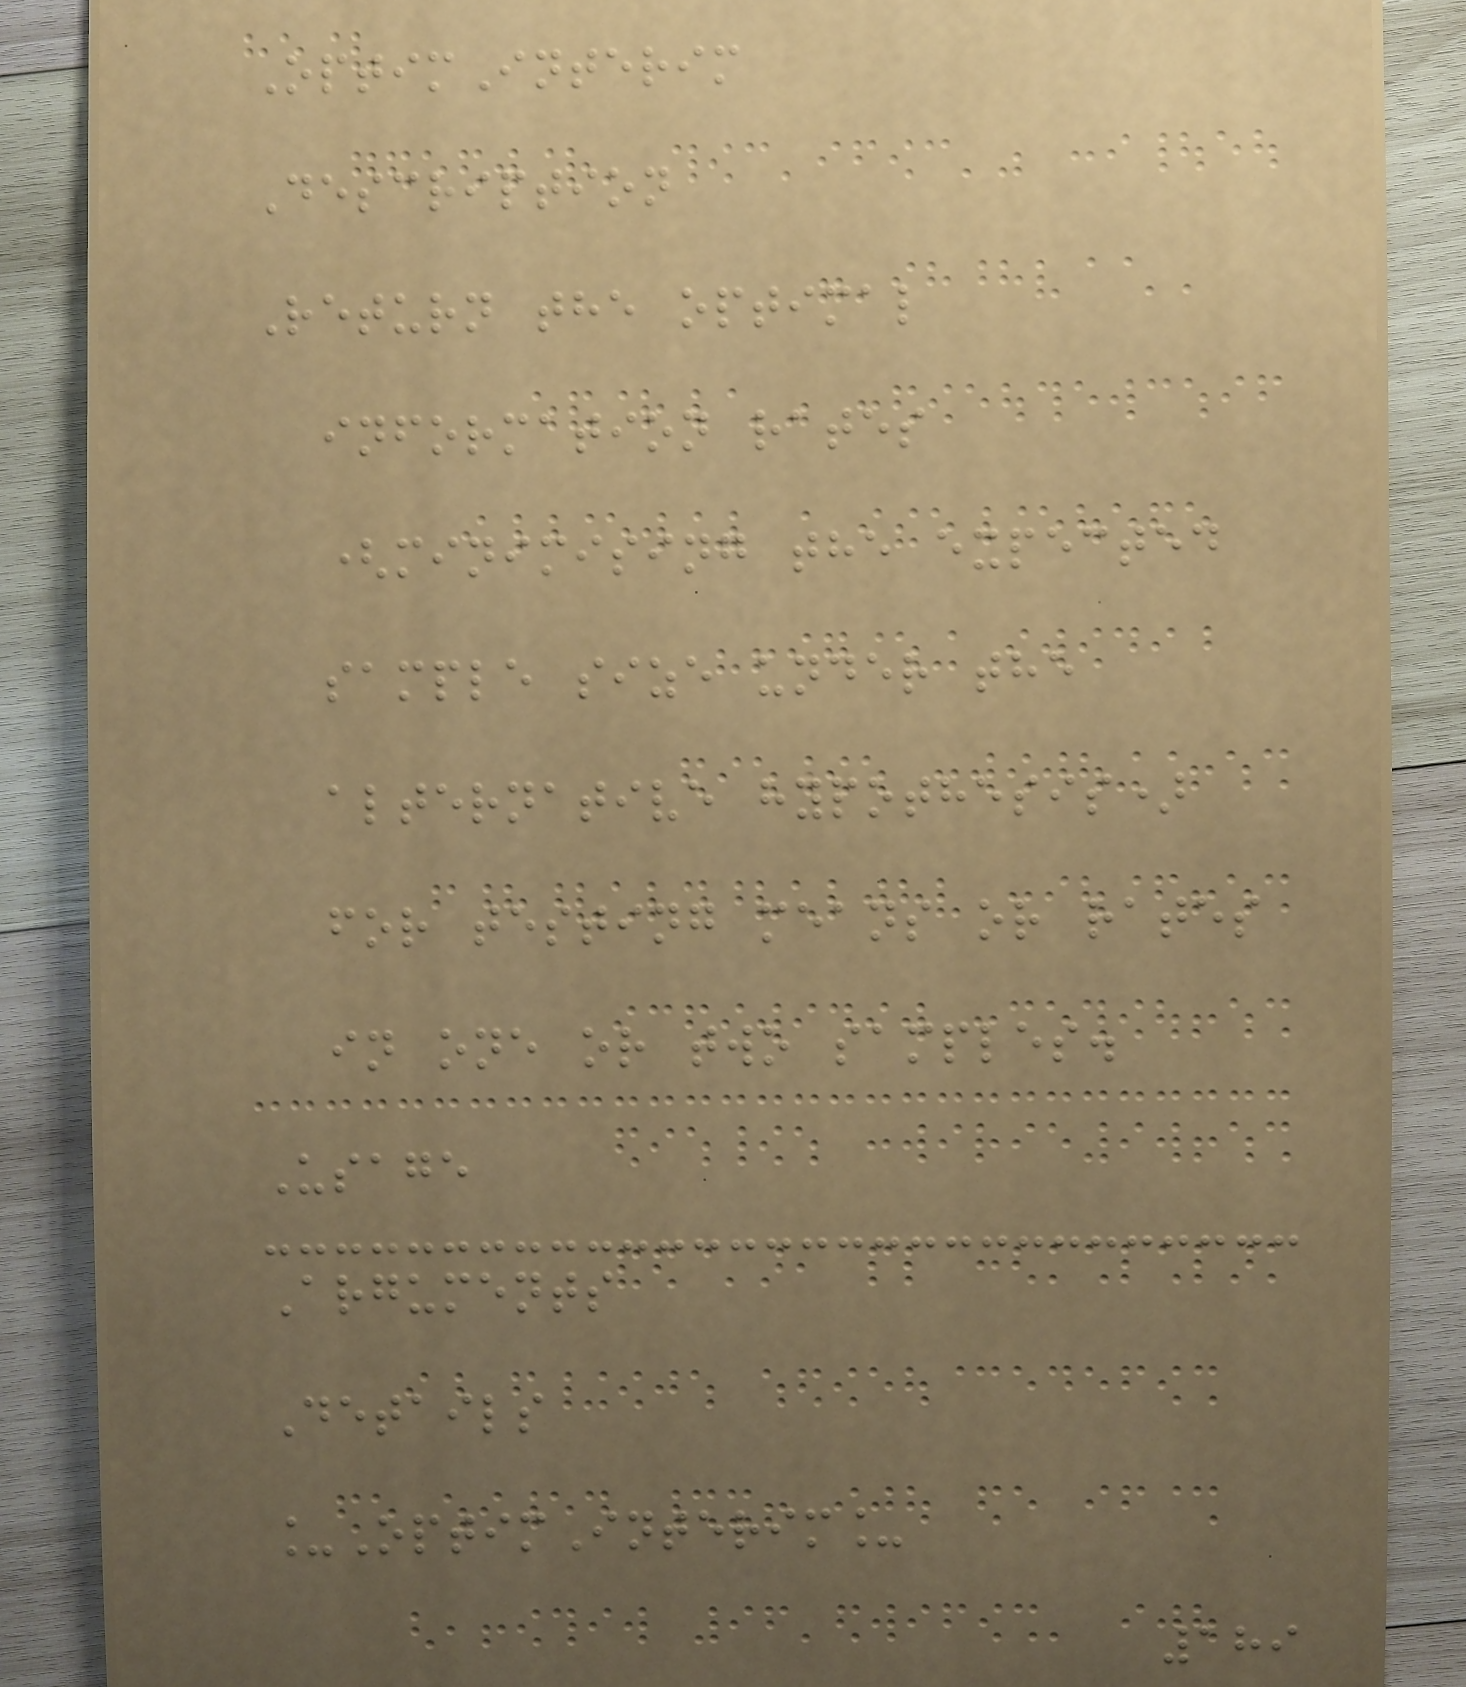OptimInterim
Description
Return the optimal
information rates
(minimising the expected
sample size under the
alternative hypothesis)
for testing means or rates
in one or two samples.
Usage
Arguments
Details
_OptimInterim_
189
